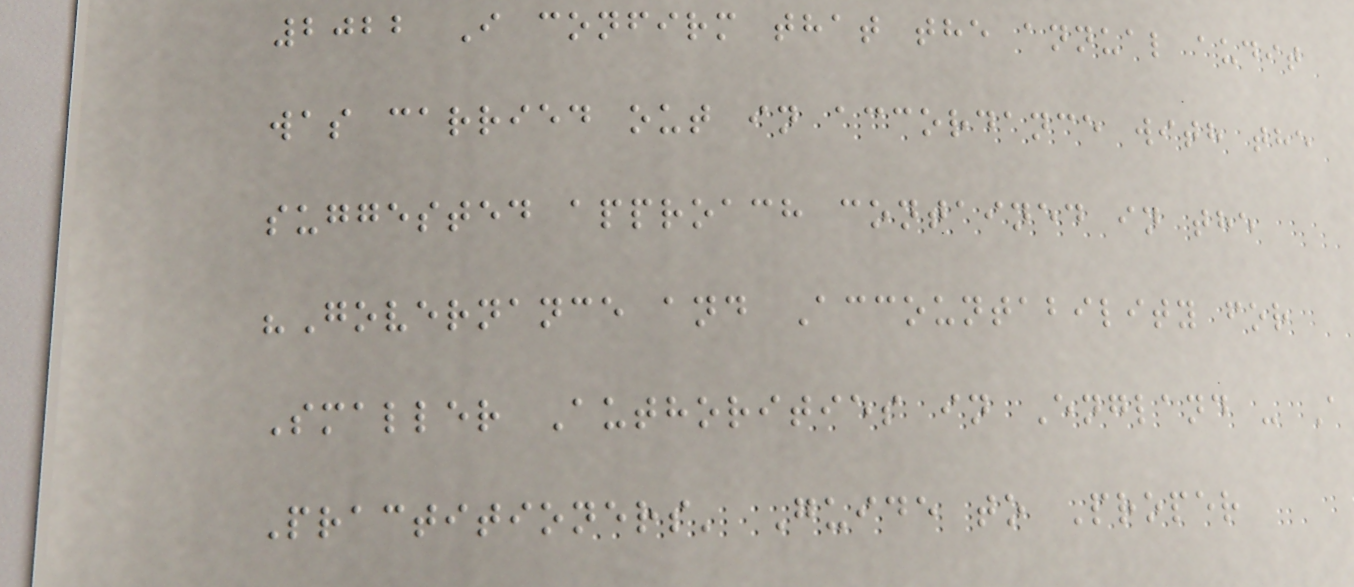2022 I confirm that the annual audit
was carried out in accordance with the
suggested approach contained in the
"Governance and Accountability for
Smaller Authorities in England - A
Practitioners' Guide to Proper
